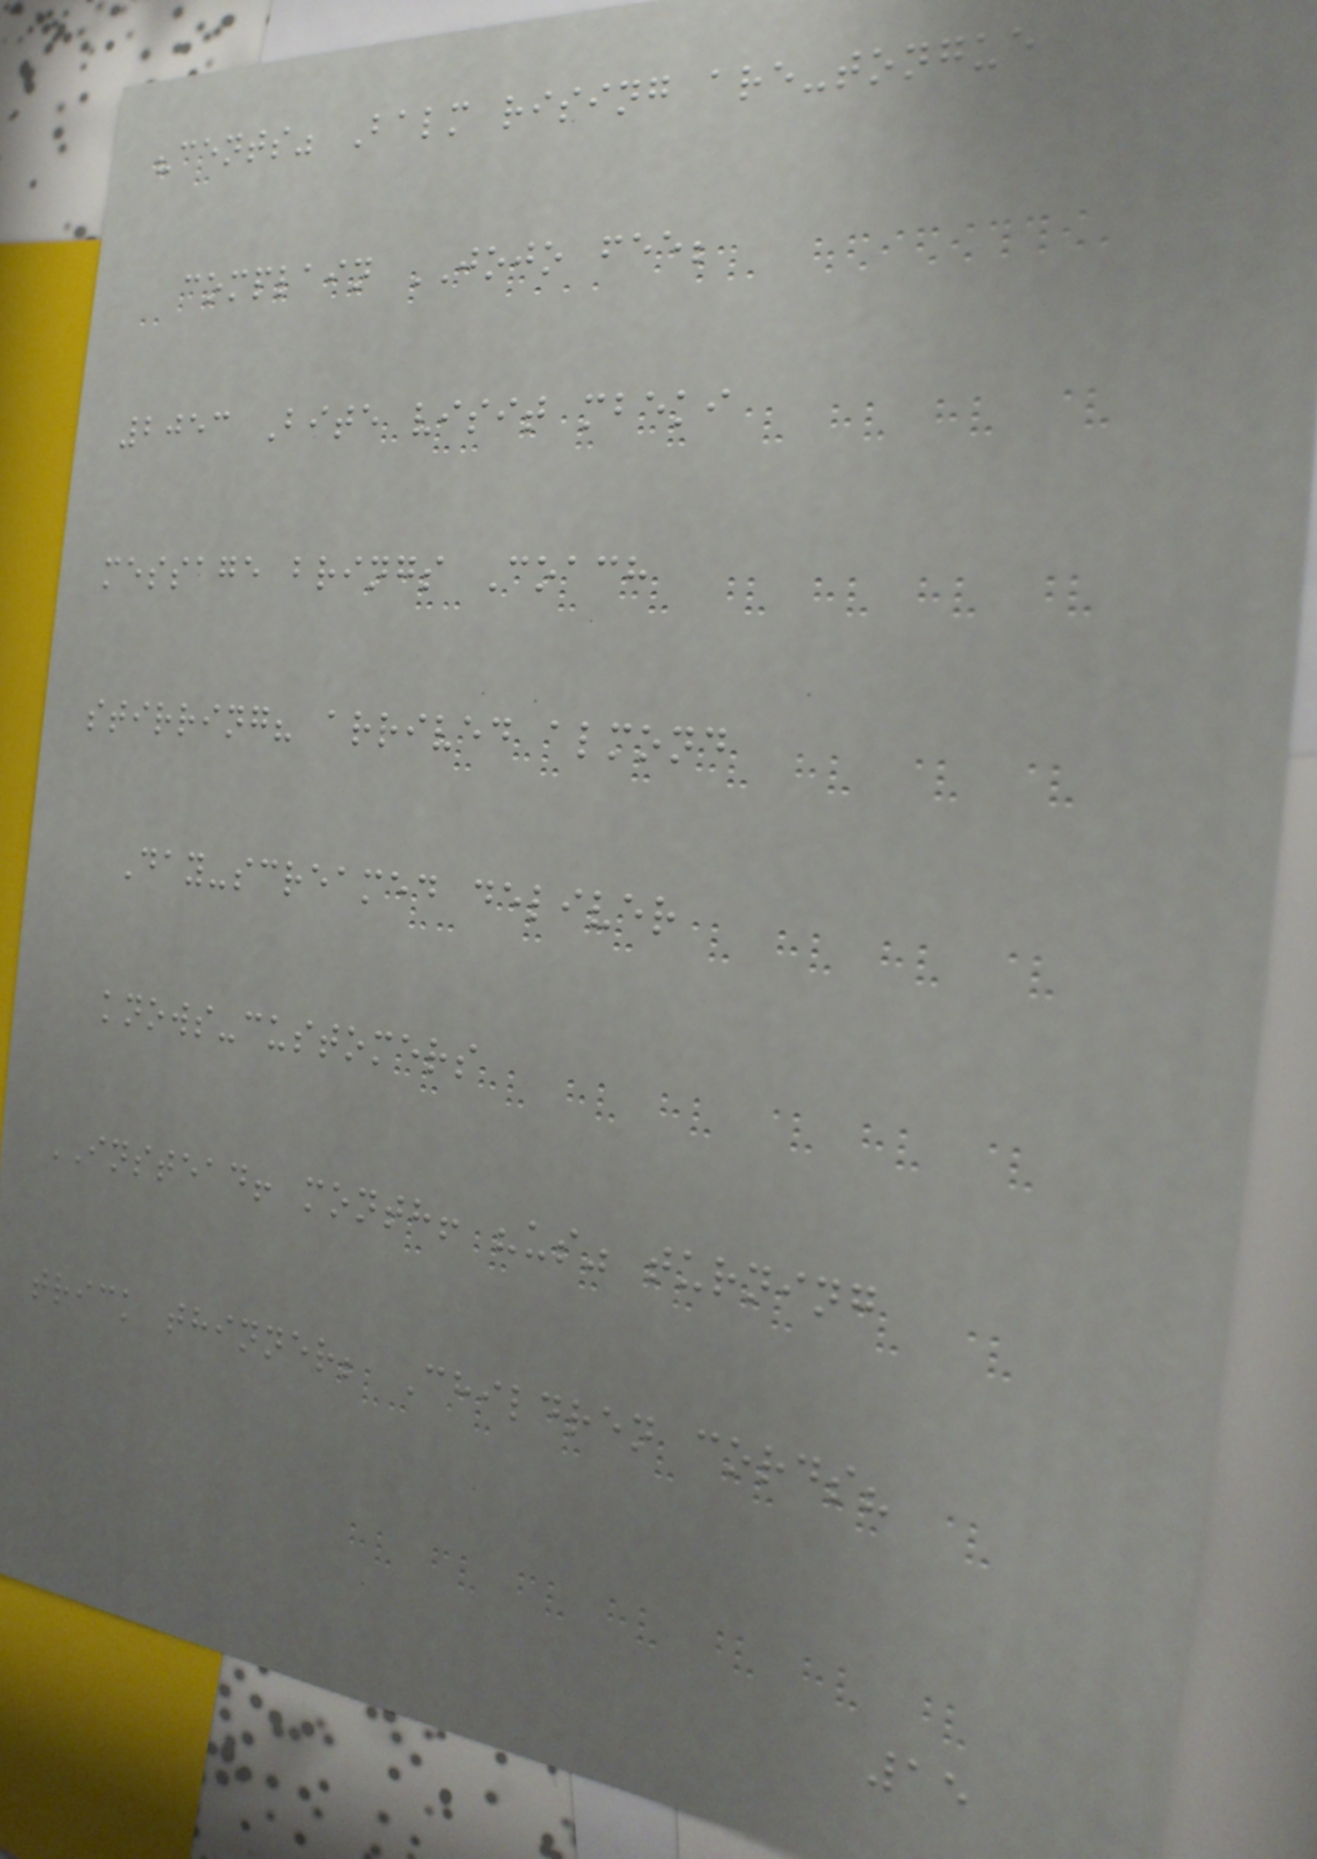"cents" Balm rising are-tongue
complain JOJO fee;
2053 Bite visit mbeki
message brings Coach
stirring? arrived almond
Day-screamed deliver
knows-customers
INSTEAD! month! "us" turning
trick thinner; Children cords?
15
